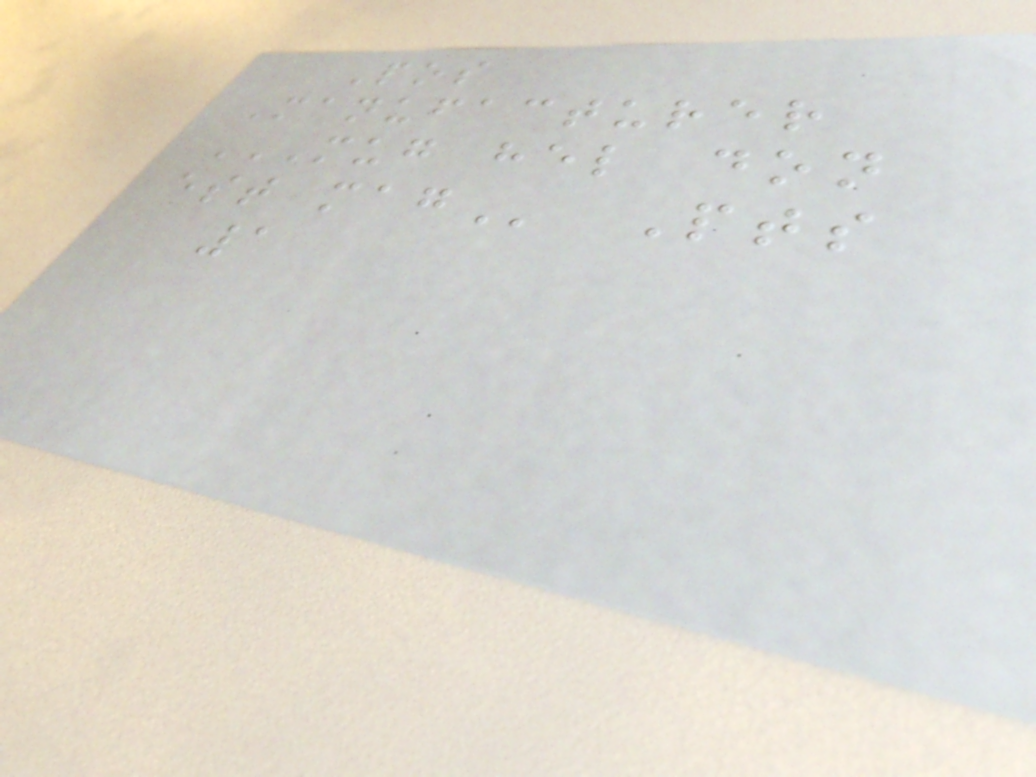Pos
Manufacturer
MUG HEL DON
EST MAG Pts
1
